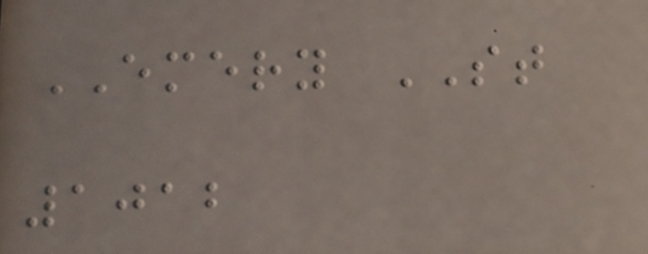EMERY ST
1012
